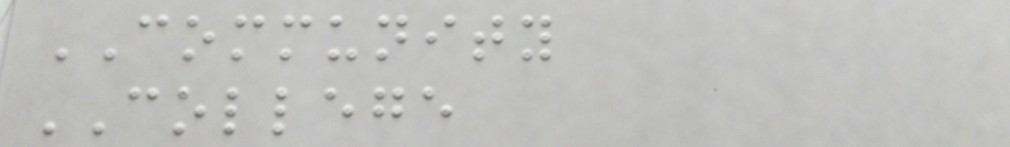COMMUNITY
COLLEGE
